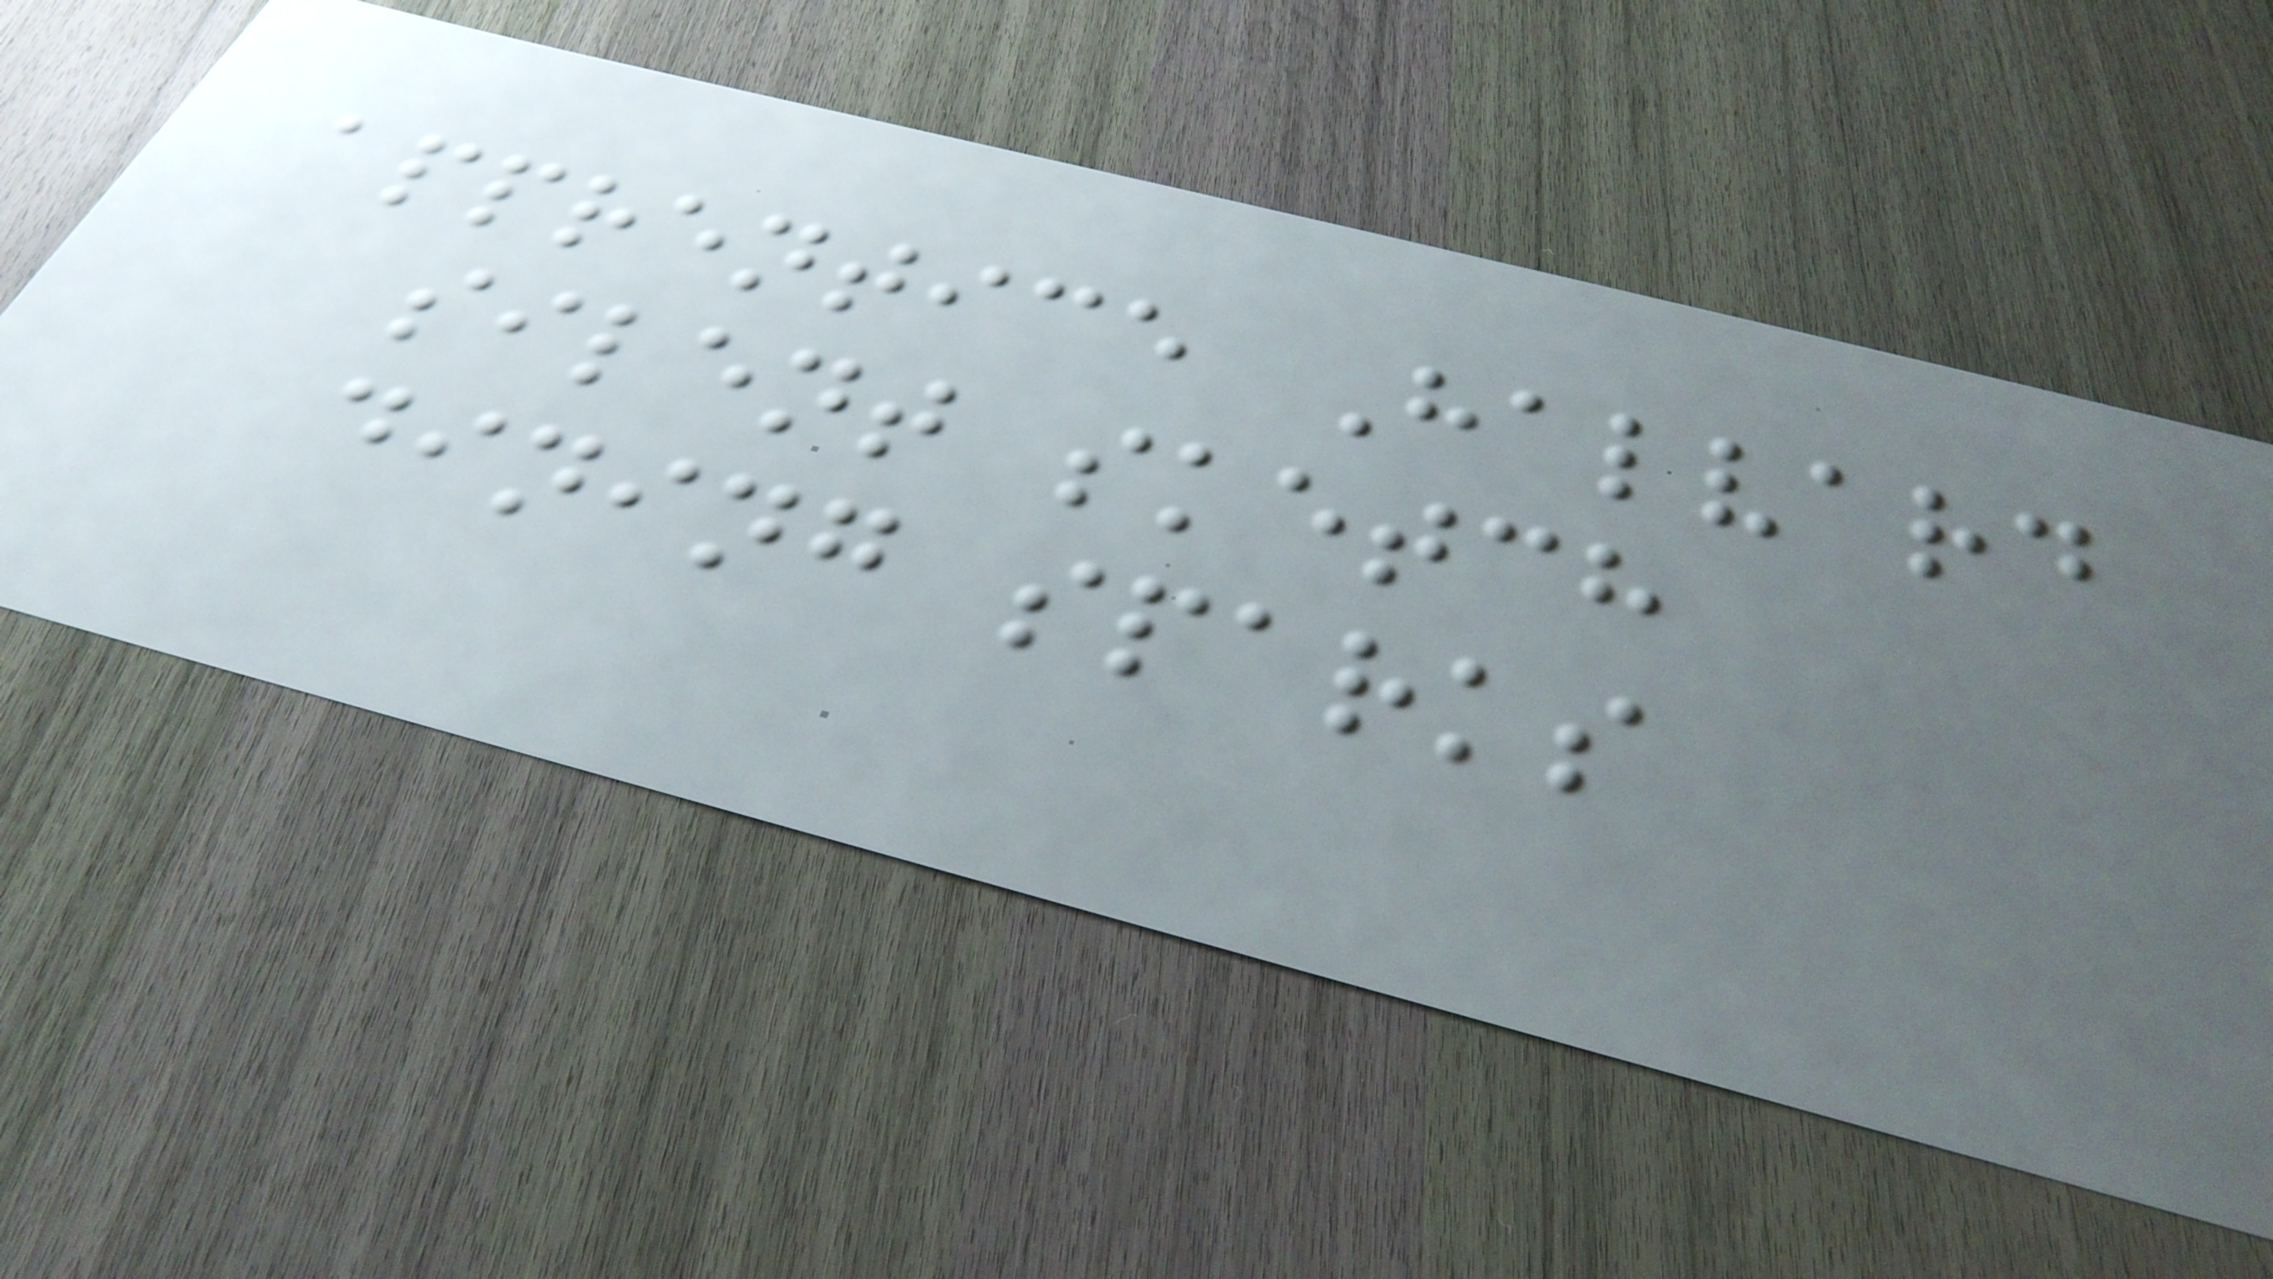apprentice Halvard
silent sketch
dining sparks
